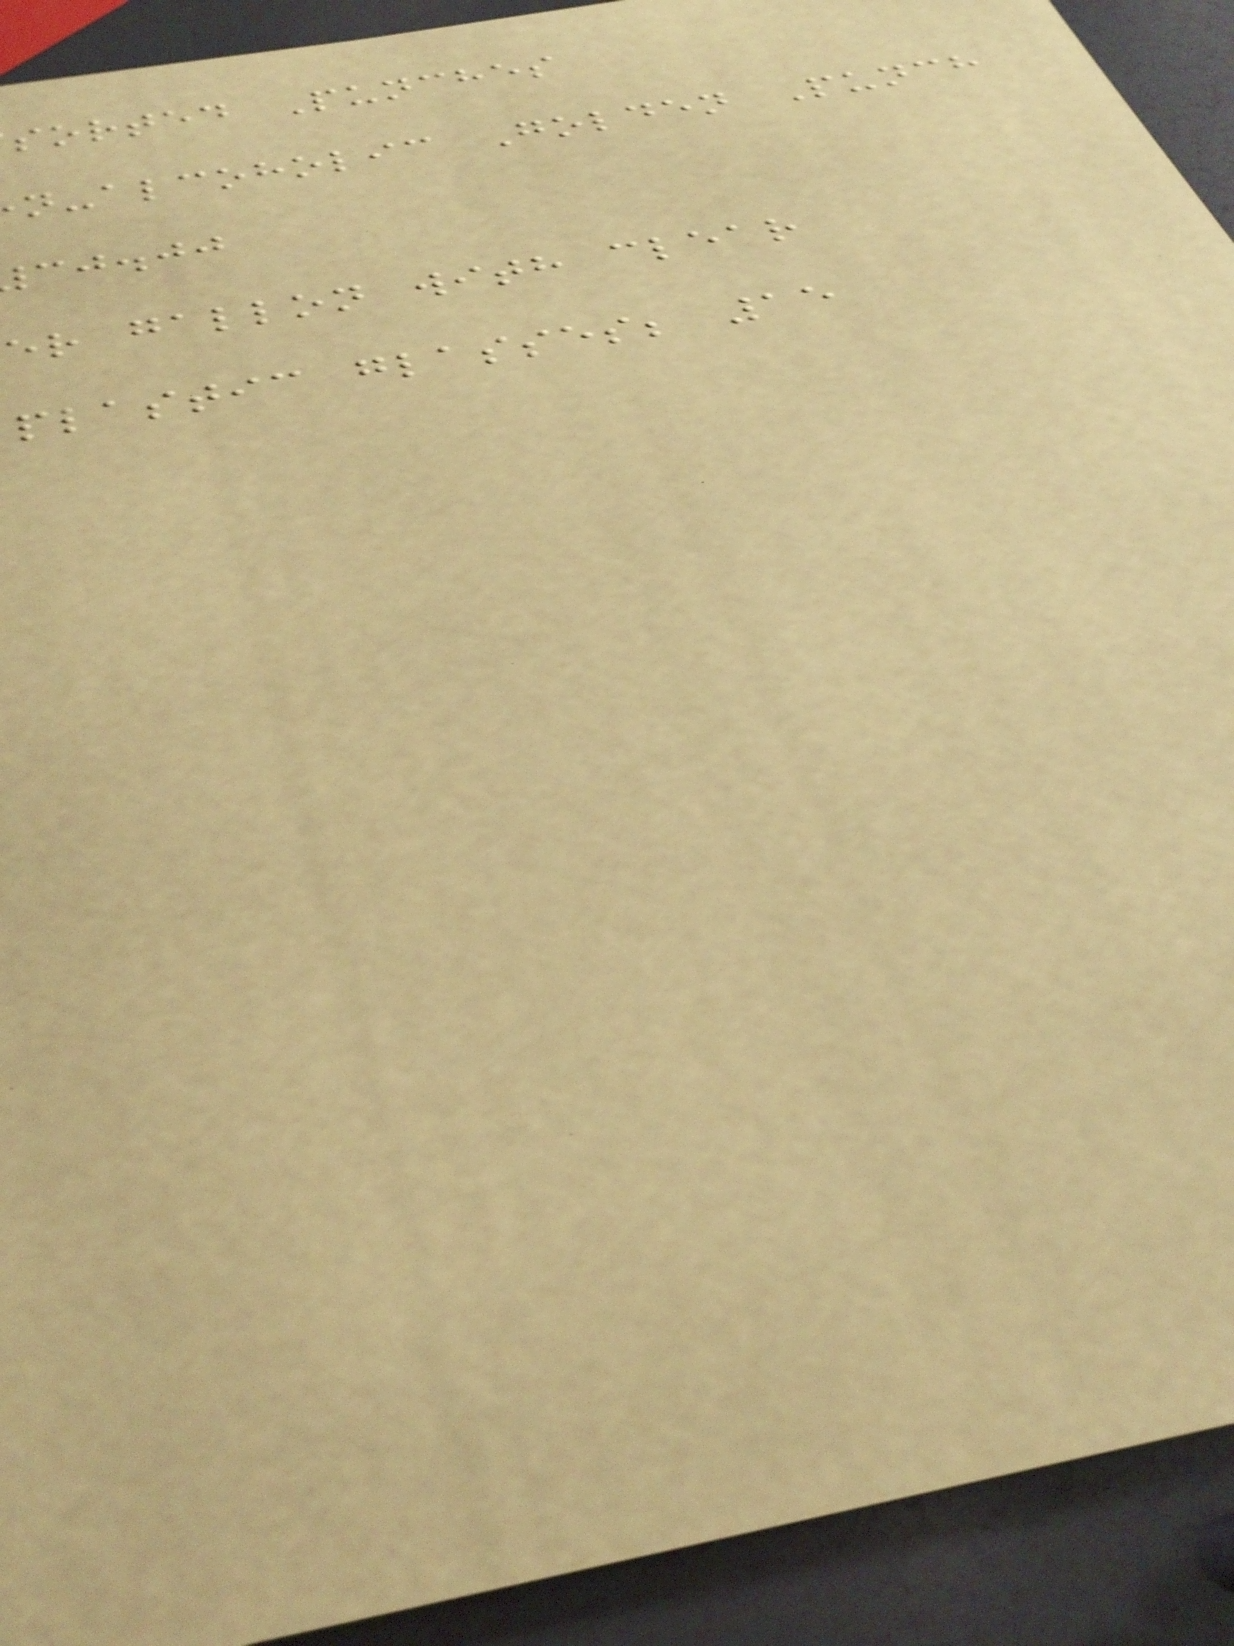sorted Punches
n-alcoholic Golden Punch
cj.jj
er gallon with clear
plastic glasses; 15
